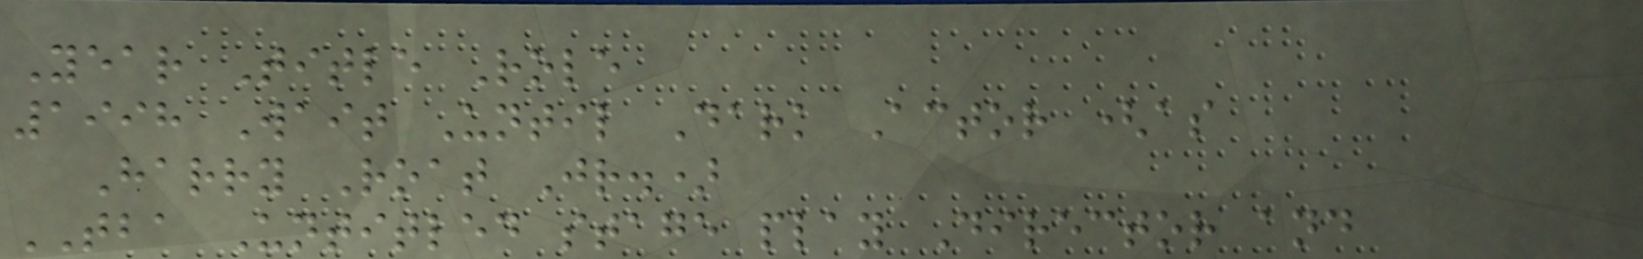Year Title Role
1998 Wait Until Dark Actor (as
Harry Roat Jr.)
TBA Untitled stage play Director and
